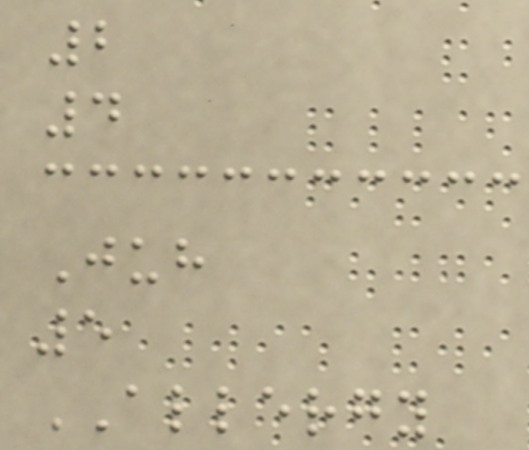2
4
Juh
5
ALLERGY
